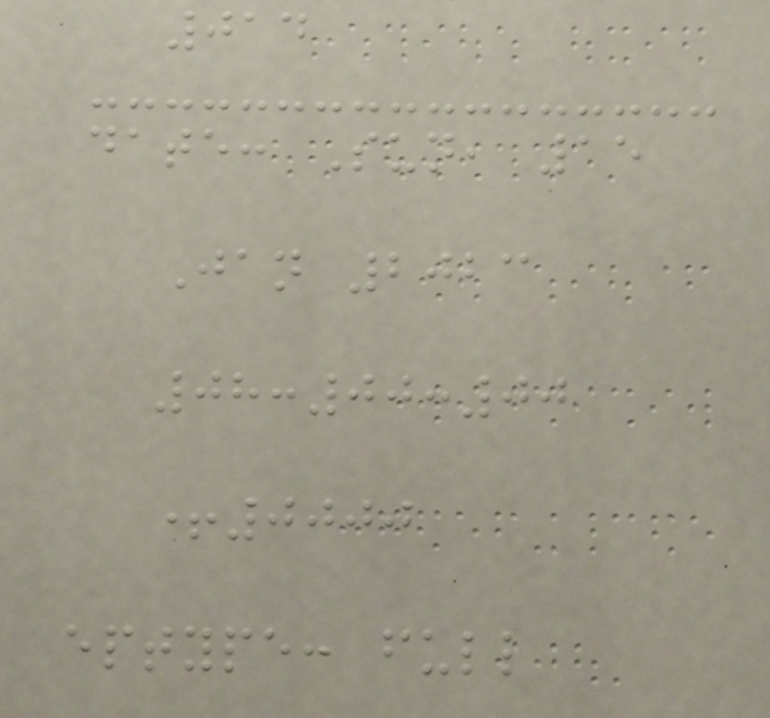014
date: Sun, 15
Jan 2023
08:00:00
+0000
eptype: full
